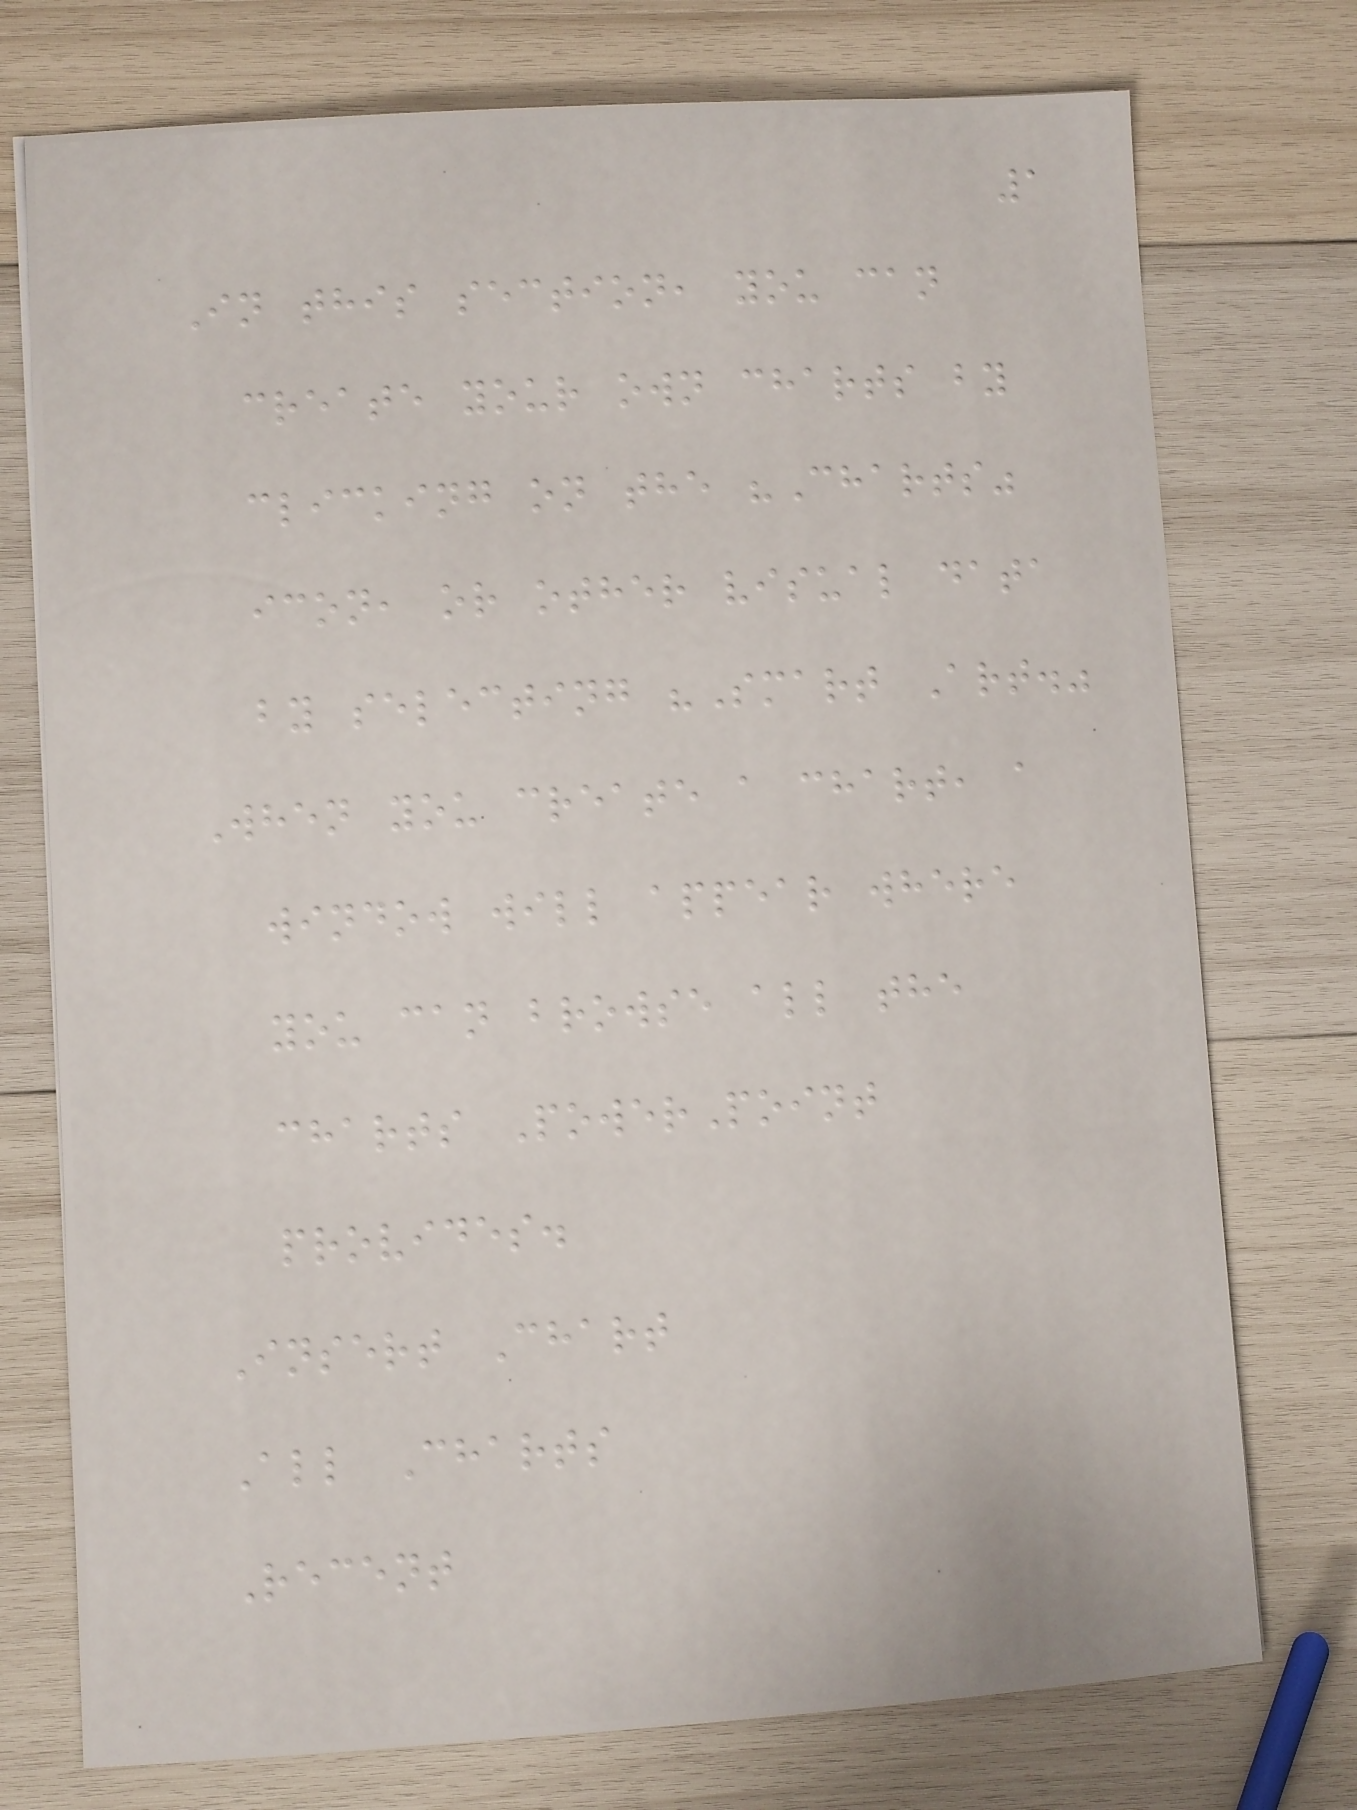1
In this section, you can
create your own charts by
clicking on the "Charts"
icon, or other visual data
by selecting "Smart Art."
When you create a chart, a
window will appear where
you can browse all the
charts PowerPoint
provides.
Insert Chart
All Charts
Recent
